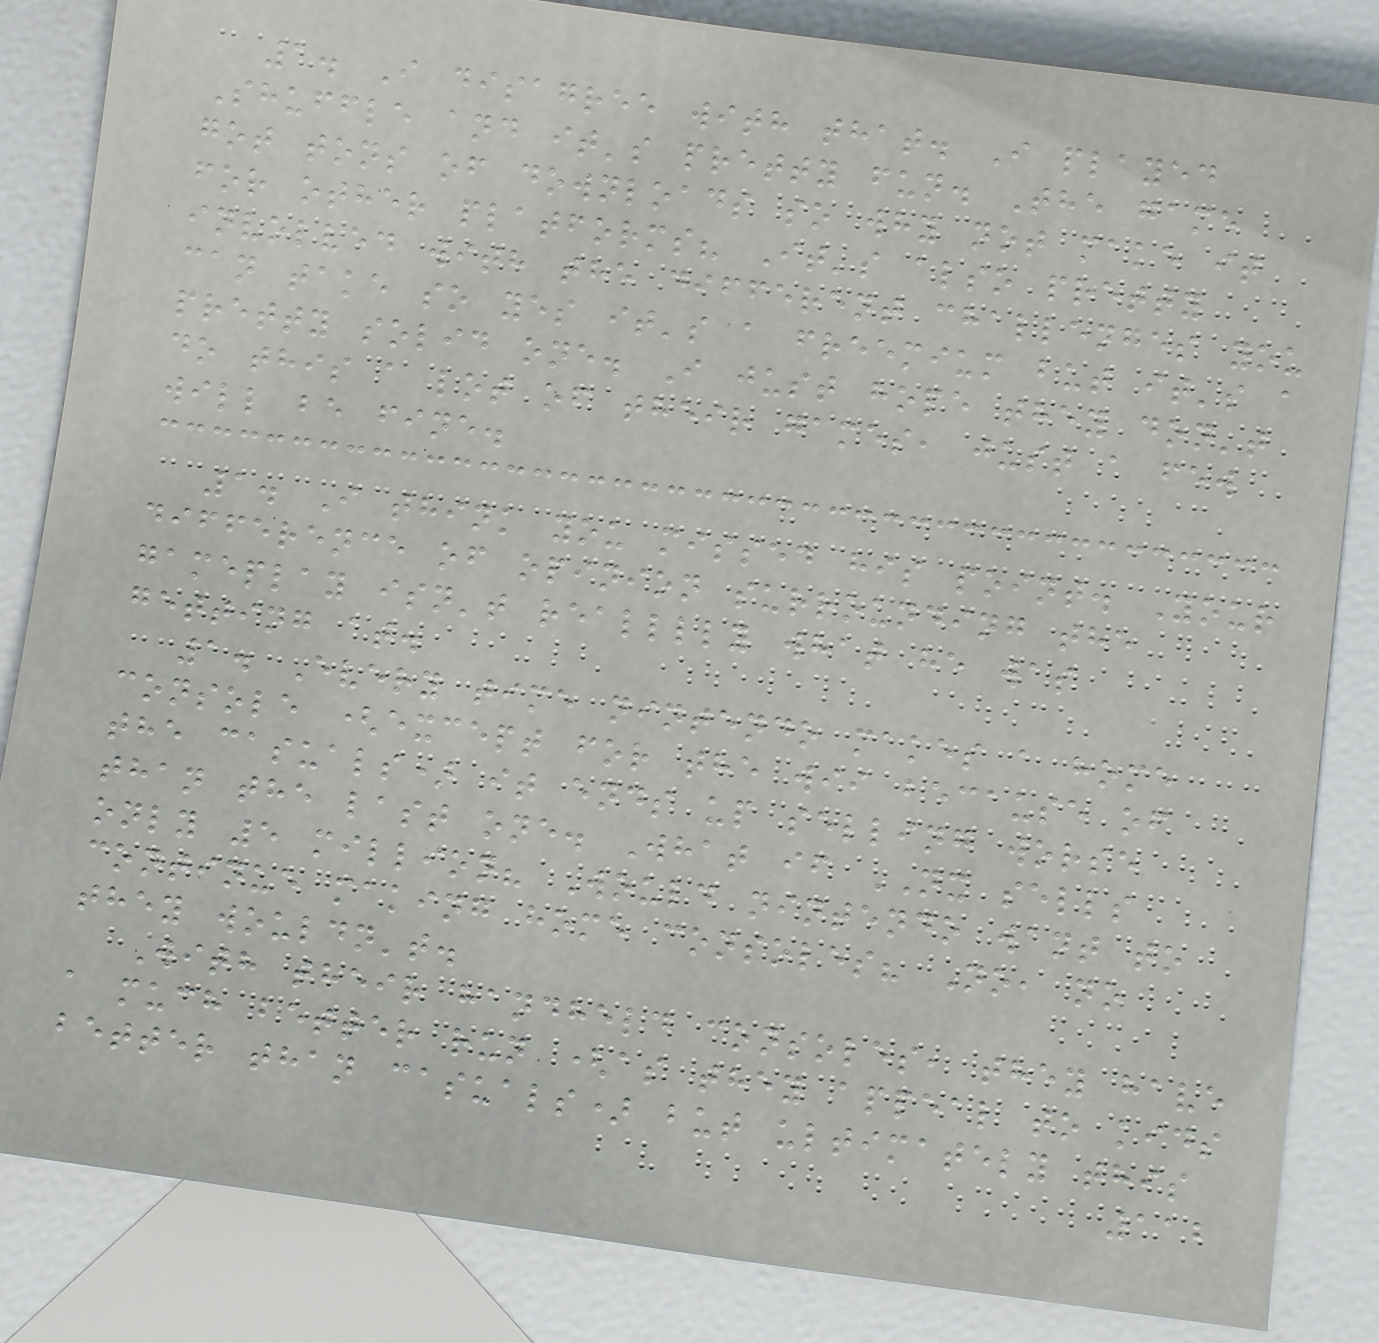1. I disagree with that. I played
Shuffle and it's pretty fun. The game
got tons of downloads so why not make it
for other platforms? It's also pretty
involved with the different challenges you
can take so yes it's a freemium but it's a
pretty solid one. I just hope they don't
do this a lot of their games, just a few
will be fine.
1. I think you missed his point. Your
difference of opinion surrounding the
gameplay isn't realllly what he was
getting at.
1. Every time nintendo makes a home
console (except for the wii because of
the casuals) it ends up selling worse
than the last one. What if NX sells
only 5 million? Would nintendo want to
continue making home consoles? No, no
they wouldn't.
With their handheld consoles, they have
a much better run (as they appeal to kids
better than casuals) but ultimately this
112
